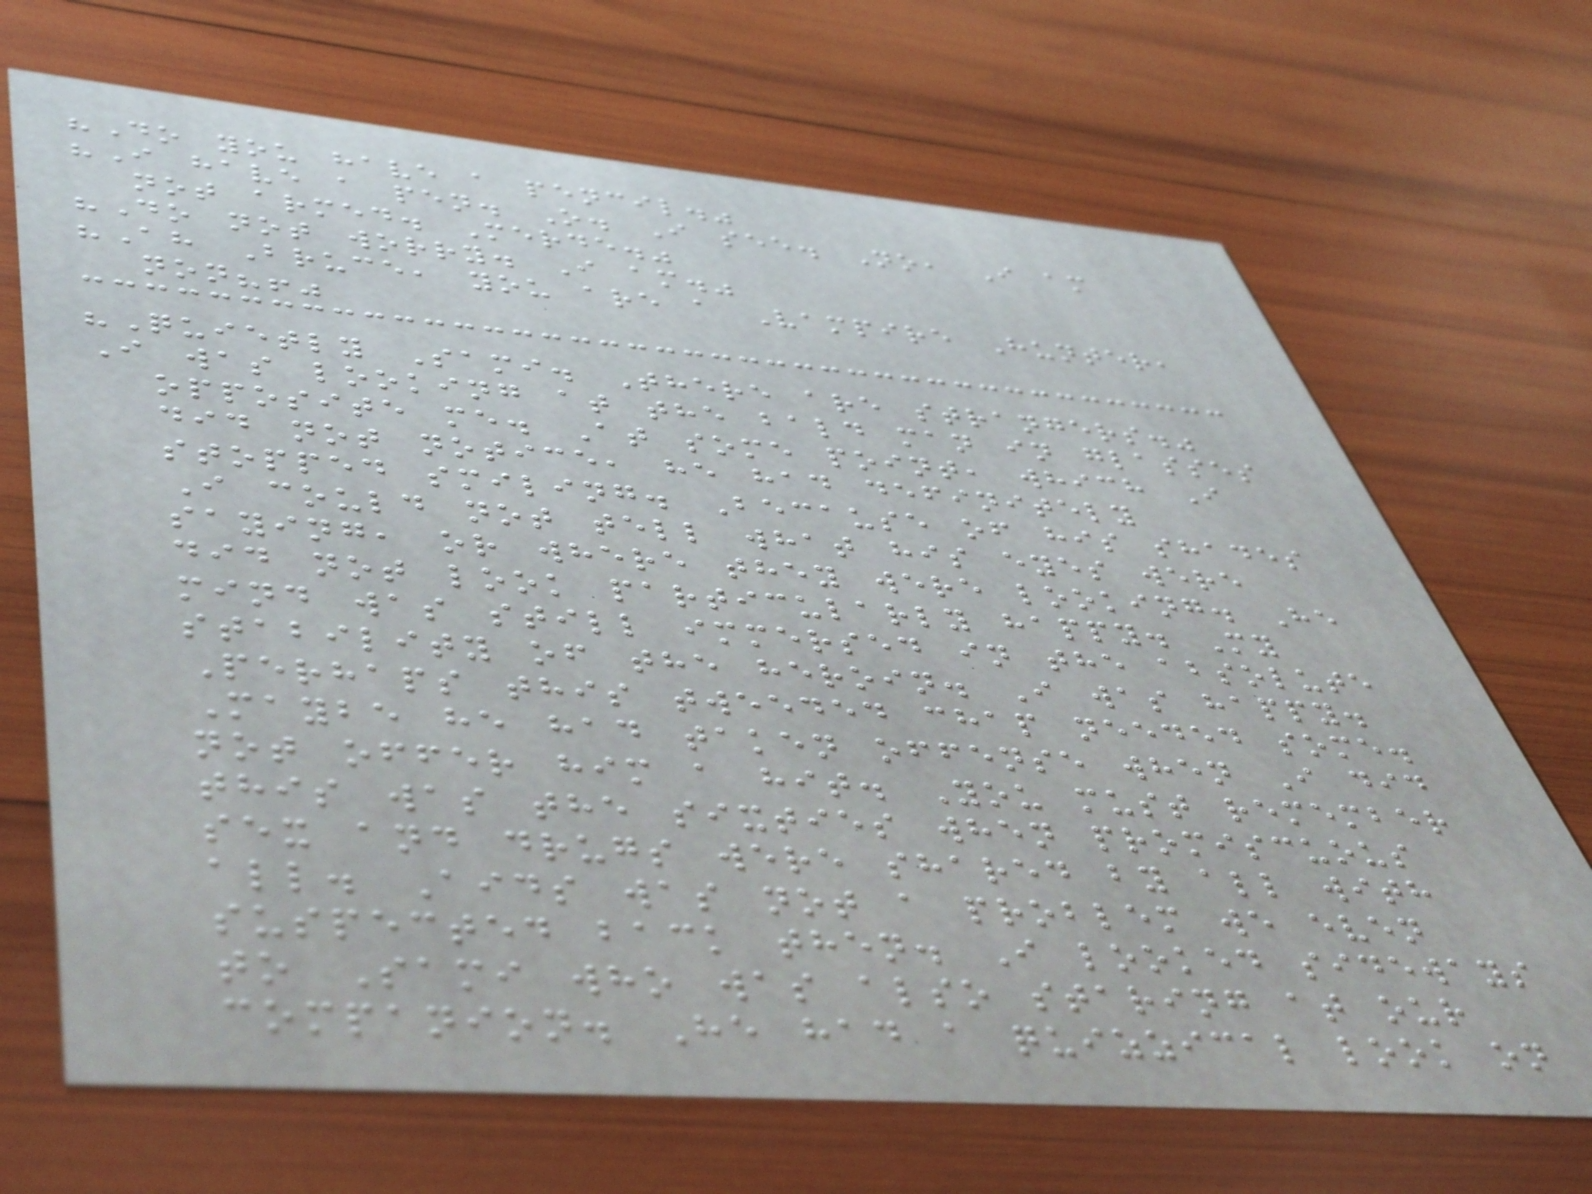"Do you have a pencil."
"I have a pen. O. I see. No, I am
not armed. Merde."
"Do not worry. I am."
"Ah Bruce, you are a Vampire Hunter,
non?!"
"Quietly Sami. There are strangers."
I was looking at the bald man in glasses
opposite me. At some point, which I
did not notice, he had definitely
stopped smiling. Because of his shades
I could not tell what his eyes were
saying, or where they were looking. He
did not look particularly happy. My
mind was still immersed in the absolute
stability of the heroin. I was happy.
Perhaps this tweeded chap needed some.
Maybe he had taken offense when I did
not offer him a hit. You must remember
this was the sixties when promiscuous
sex and drugs were shared by all with
all. Aids was not a problem we even
suspected back then. I looked sideways
to Sami who was also staring at our
companion. He had a quizzical look on
